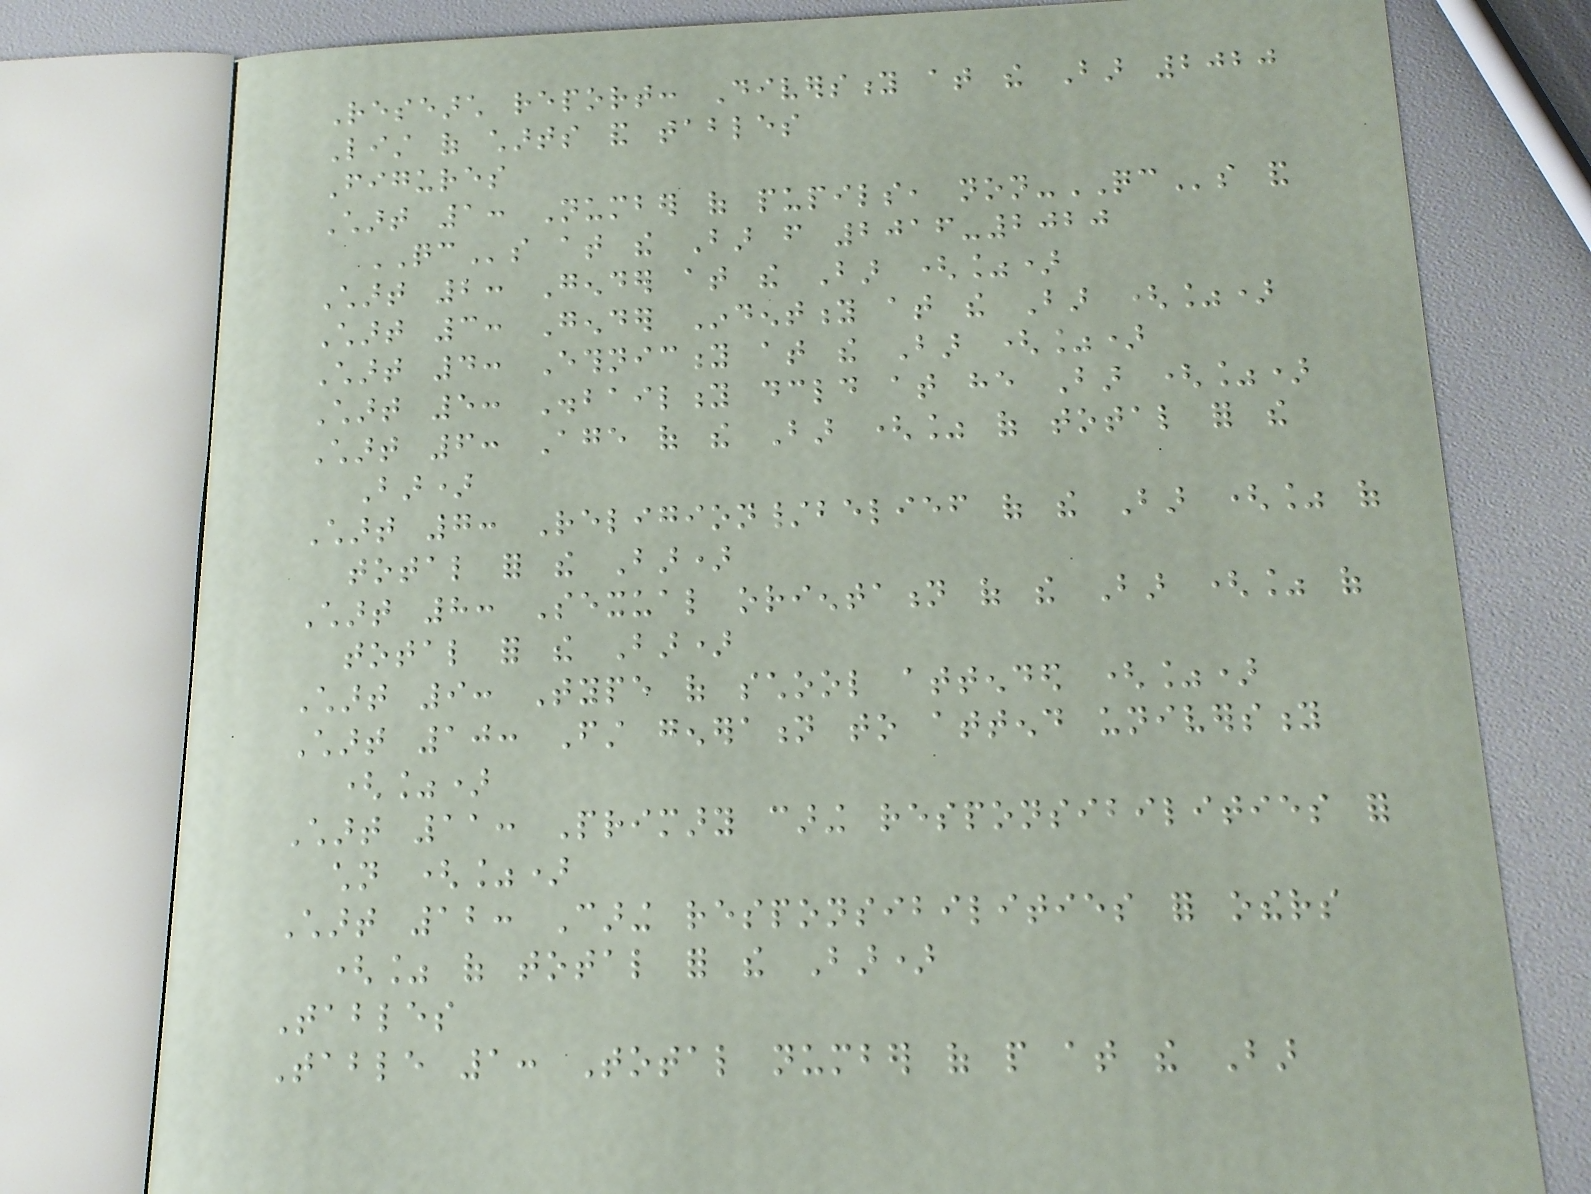Research report: Diversity at the Bar 2020
List of charts and tables
Figures
Chart 1: Number of pupils, non-QCs and
QCs at the Bar from 2016-2020
Chart 2: Gender at the Bar (%)
Chart 3: Gender Indentity at the Bar (%)
Chart 4: Ethnicity at the Bar (%)
Chart 5: Disbaility declared at he Bar (%)
Chart 6: Age of the Bar (% of total for the
Bar)
Chart 7: Religion/belief of the Bar (% of
total for the Bar)
Chart 8: Sexual orientation of the Bar (% of
total for the Bar)
Chart 9: Type of school attended (%)
Chart 10: First generation to attend university
(%)
Chart 11: Primary caring responsibilities for
children (%)
Chart 12: Caring responsibilities for others
(% of total for the Bar)
Tables
Table 1: Total number of people at the Bar
